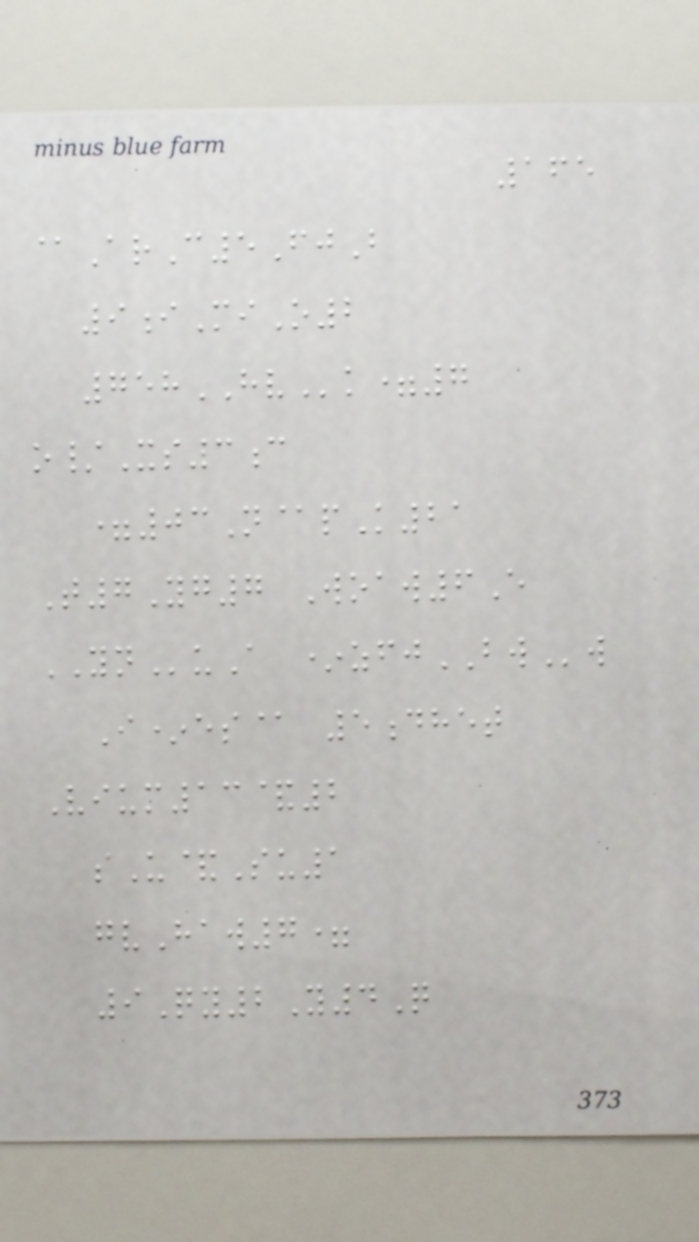165
@ArC5FjB
9iMiO2
758HVk=7
o/Xs3c
=03N@pK21
T7Yg7 Woaw6E
YNuA *zfjBWw
I*es@ 5dhet
Vium13&2
sU&Su1
gvHaw7=
9Qy2Y4Q
